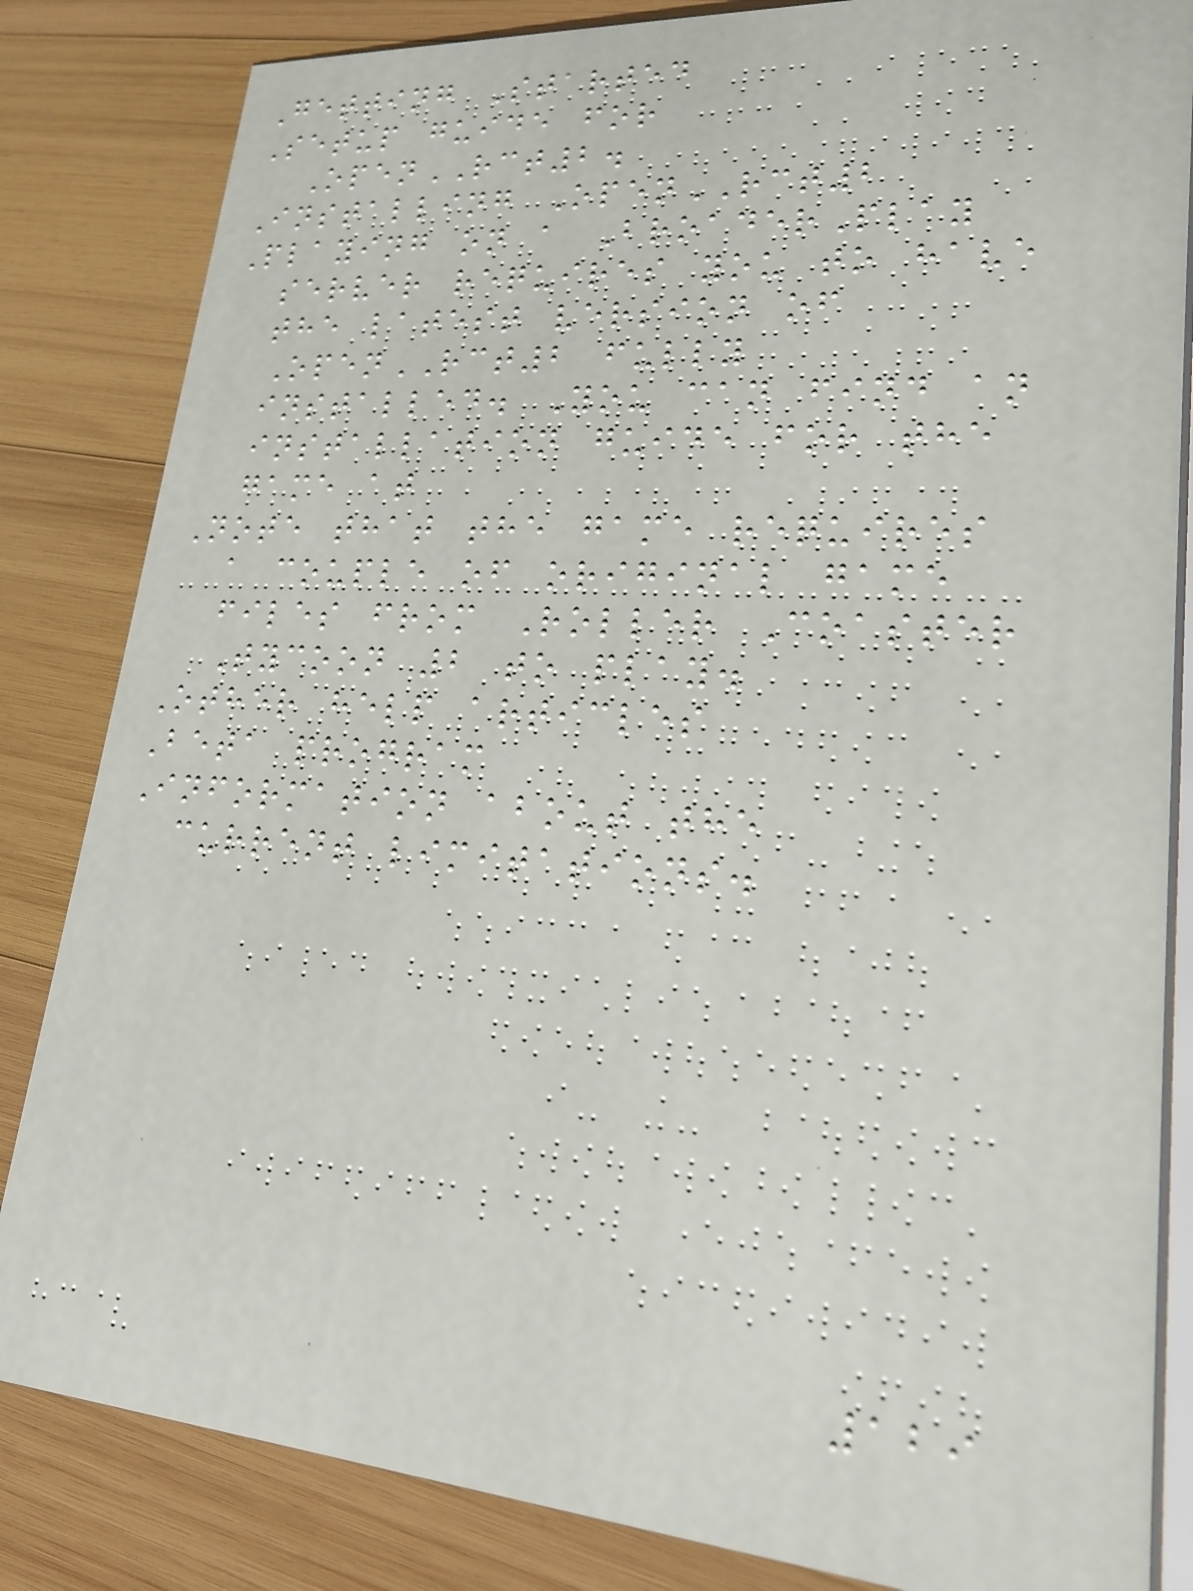Getting Started
Setup guide for
OpenRCT2.
Installing OpenRCT2
Playing on a BroaderPlay
server requires you to have
the latest version of
OpenRCT2 fully
installed. You can find an
installation guide for the
game at
Note that the game requires
a couple of original game
files from Roller Coaster
Tycoon 2 to play.
Other help articles
Beta program
Information about the
current limitations.
129
